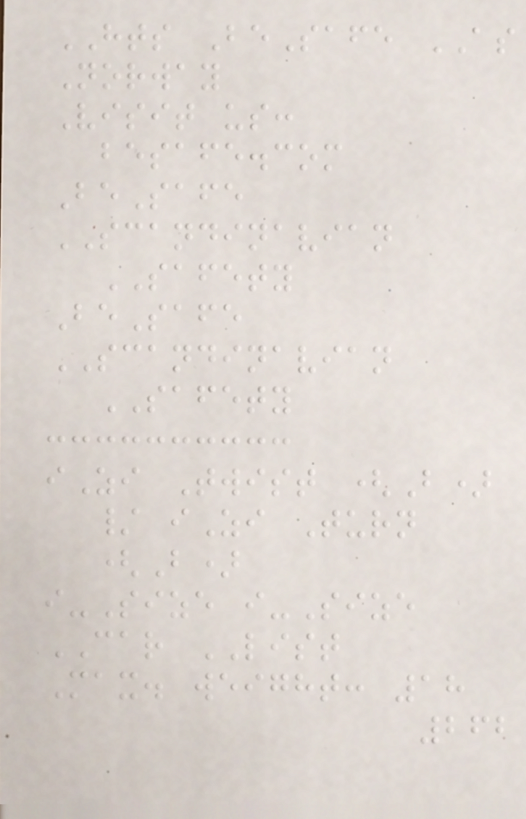HTS BeSafe AS
Norway
Visit us:
besafe.com
BeSafe
SCANDINAVIAN
SAFETY
BeSafe
SCANDINAVIAN
SAFETY
iZi Twist (B)
/ iZi Turn
(B)
i-Size i-Size
CAR LIST
Max. weight: 18
262
